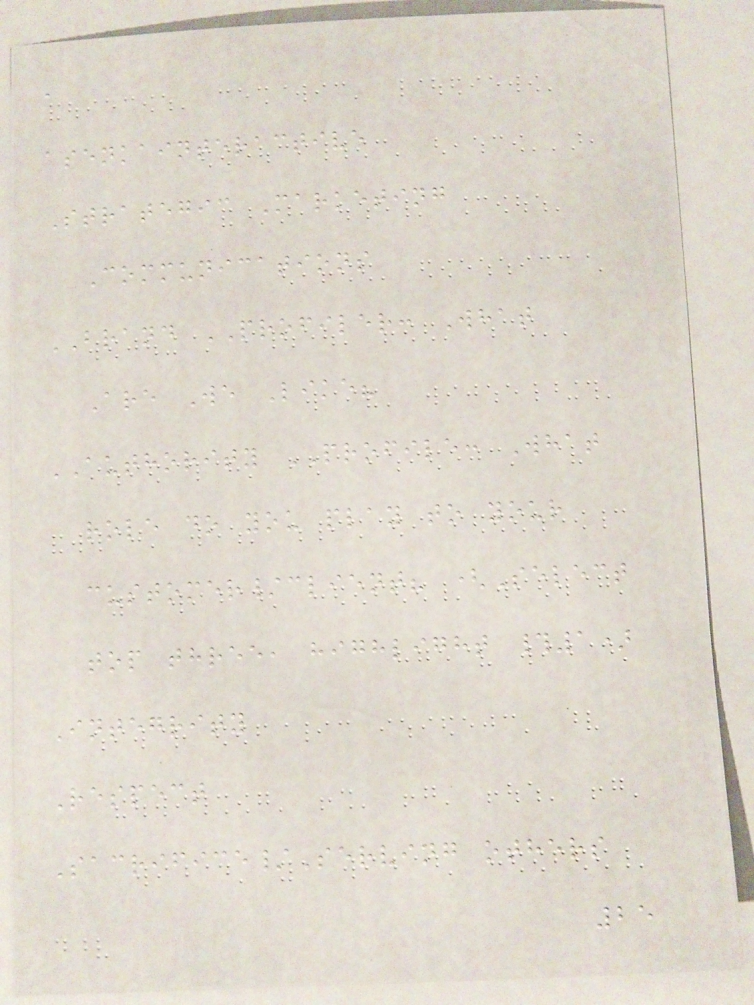a
asenkainteractive
Strategic Marketing
Communications
BRAND PROFILER: What
Are We Like?
AUTHORITY PROFILE: What
role do you play to your
customer/client? (Select
top three, highlight #1)
Integrity
Respect
Sacrifice/Serving others
25
